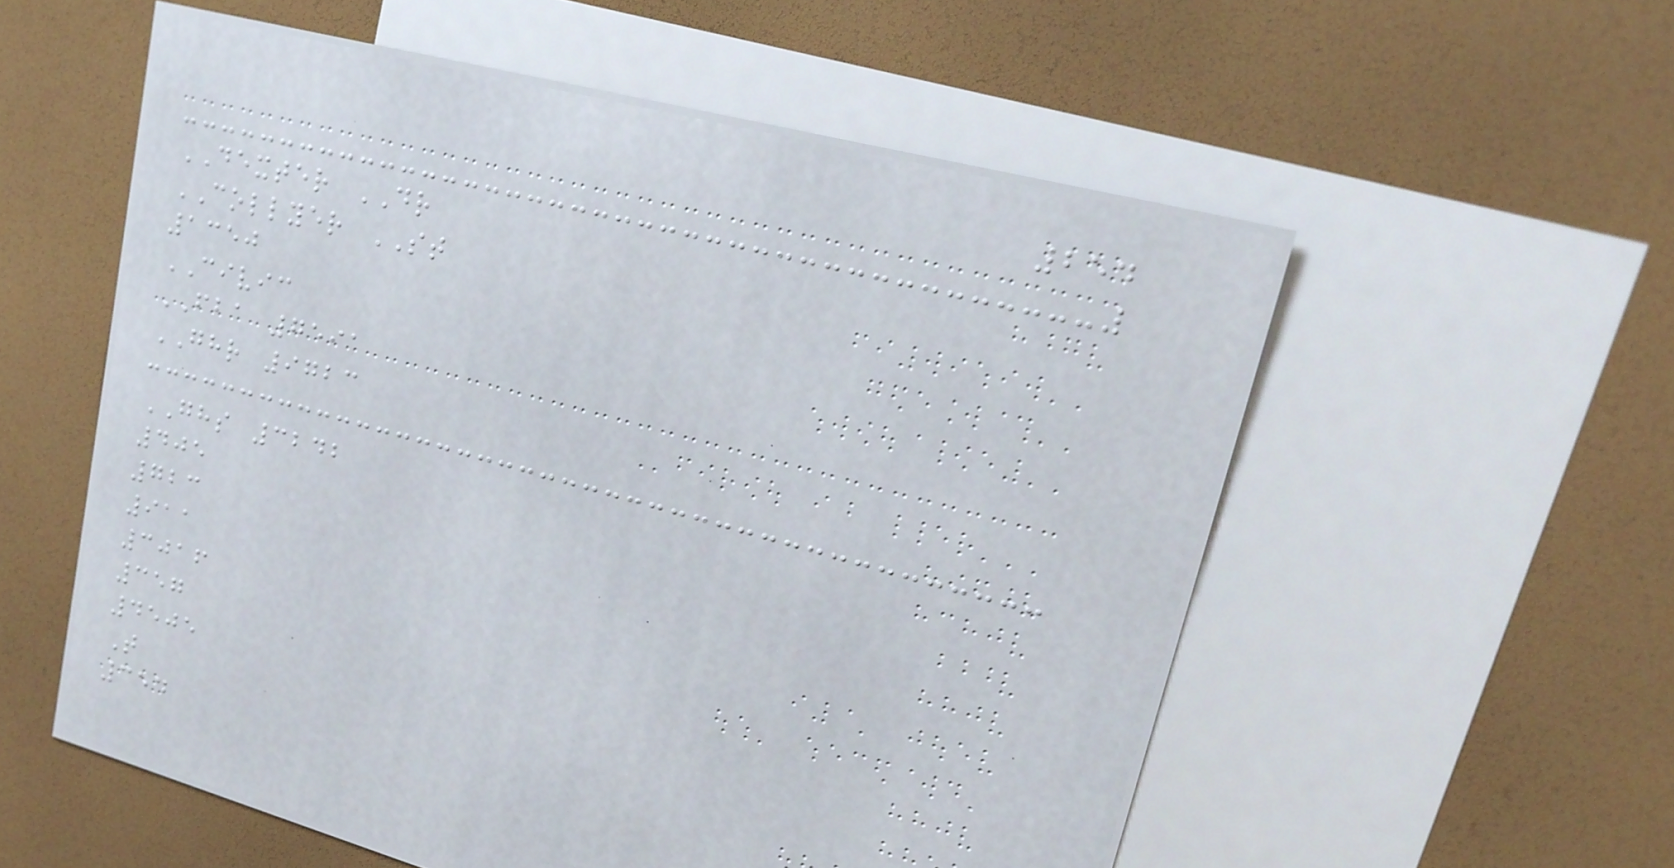254
DEXTER DR
COLLYER ST
1350
CIVIC
FBA 7591
GHR 9723
GHS 3242
405
723
911
3016
357
4505
T
354
